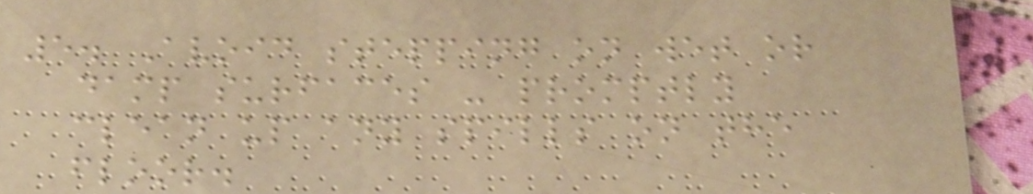5. Avoid stepping on wet or
damp surfaces - promptly
clean up any spills on the
floor.
